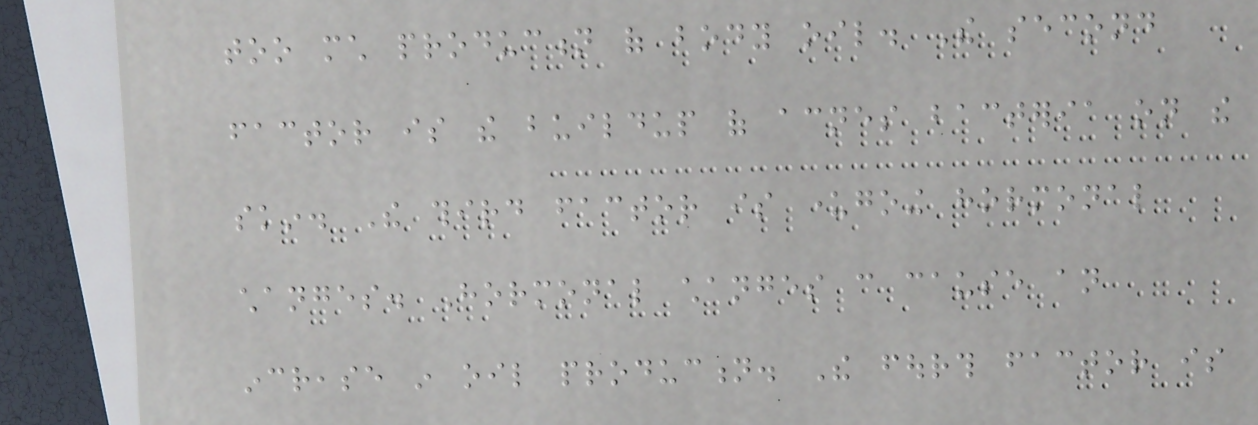too much production of body oil. The second
factor is the buildup of acnes bacteria on the
skin. The third factor is undergoing hormonal
changes. Hormonal changes can cause an
increase in oil production. The fourth factor is
